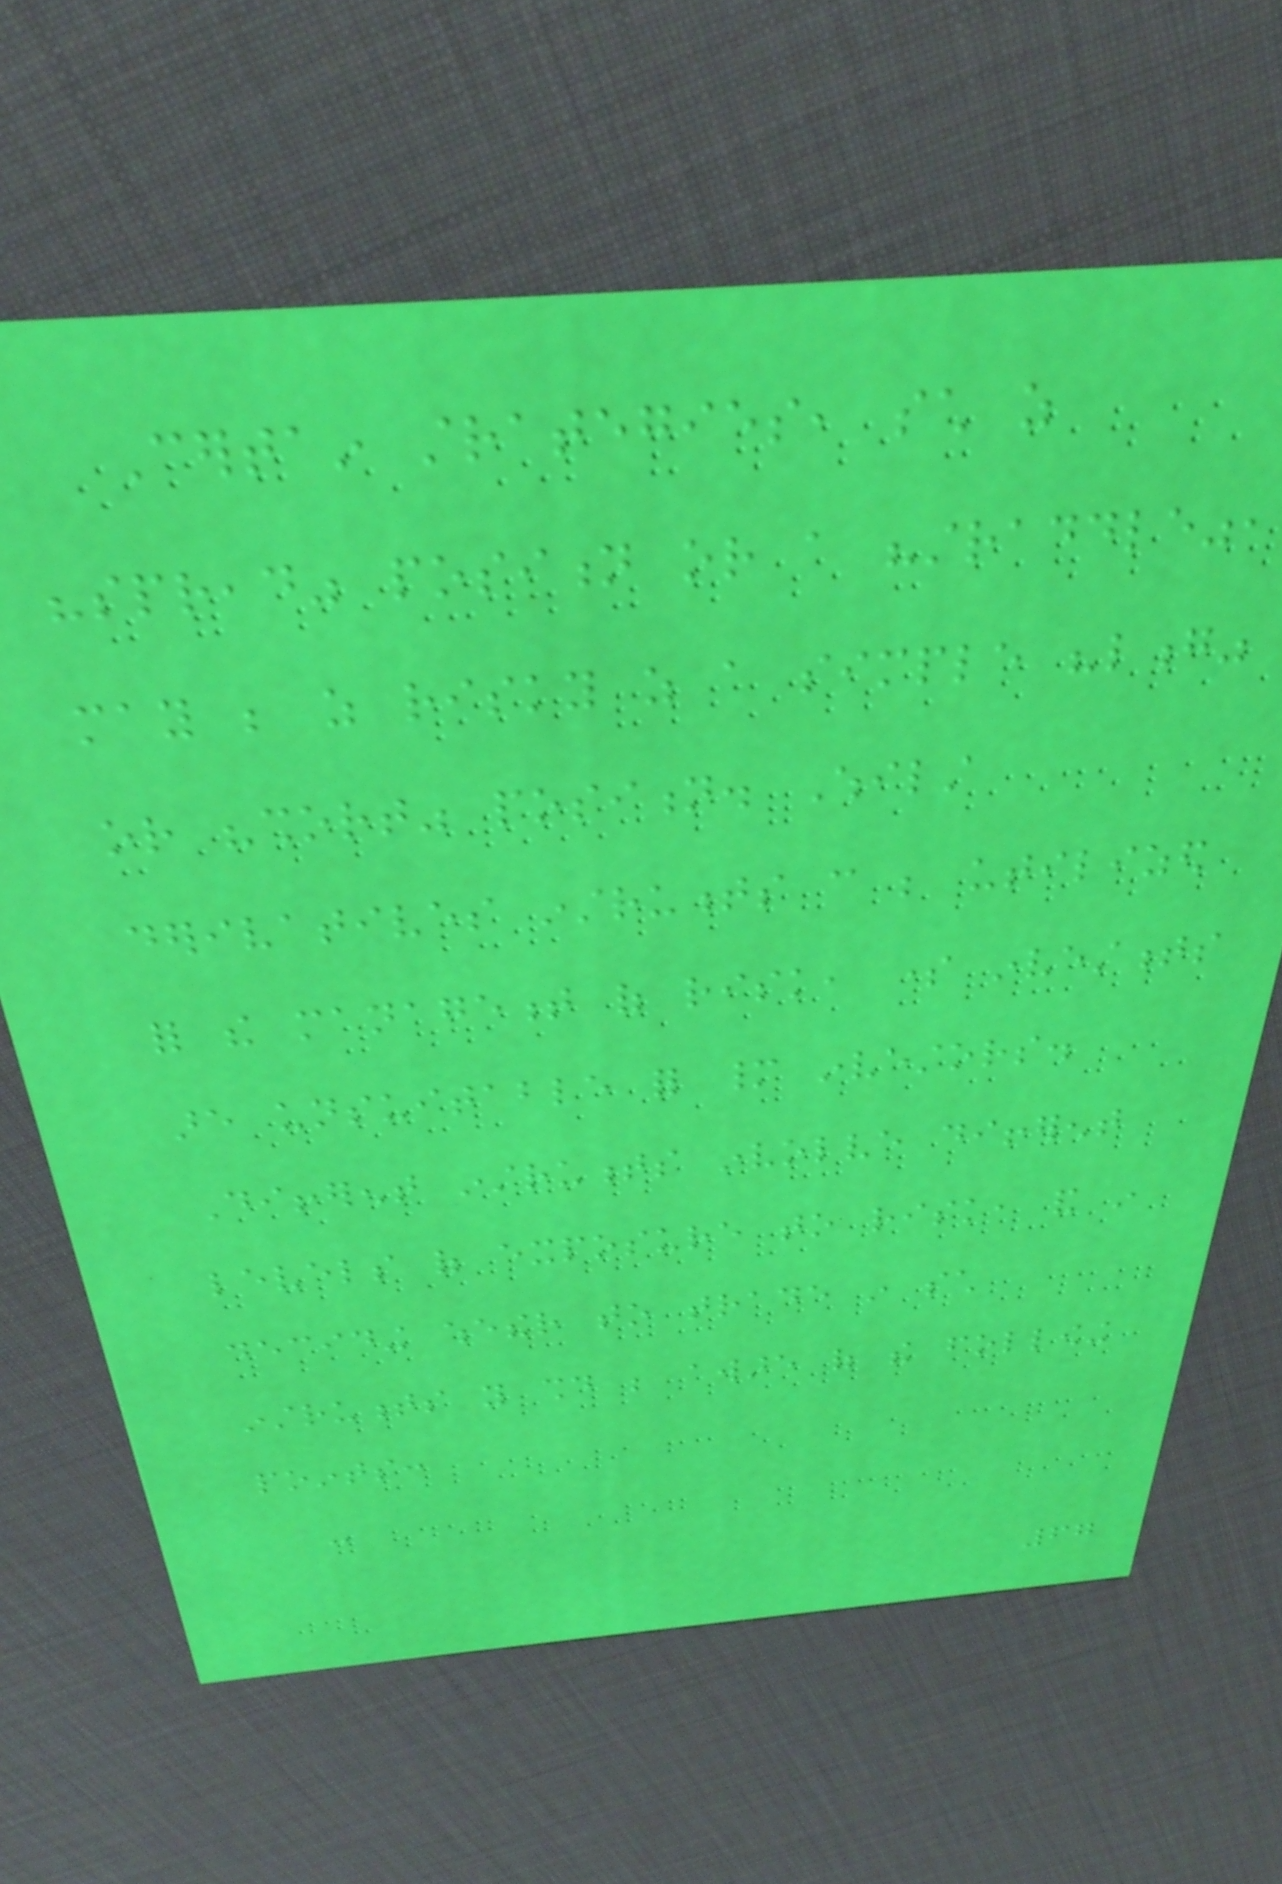Certain strategies, such as
"spread" position or a "straddle",
may be as risky as a simple "long"
or "short" position. Whilst
derivatives instruments can be utilized
for the management of risk, some investments
are unsuitable for many investors.
Different instruments involve different
levels of exposure to risk, and in
deciding whether to trade in such
instruments you should be aware of the following
points:
-
67
